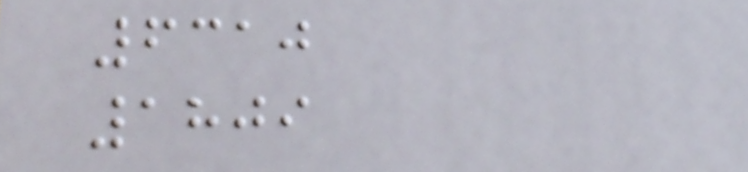6310
1809
